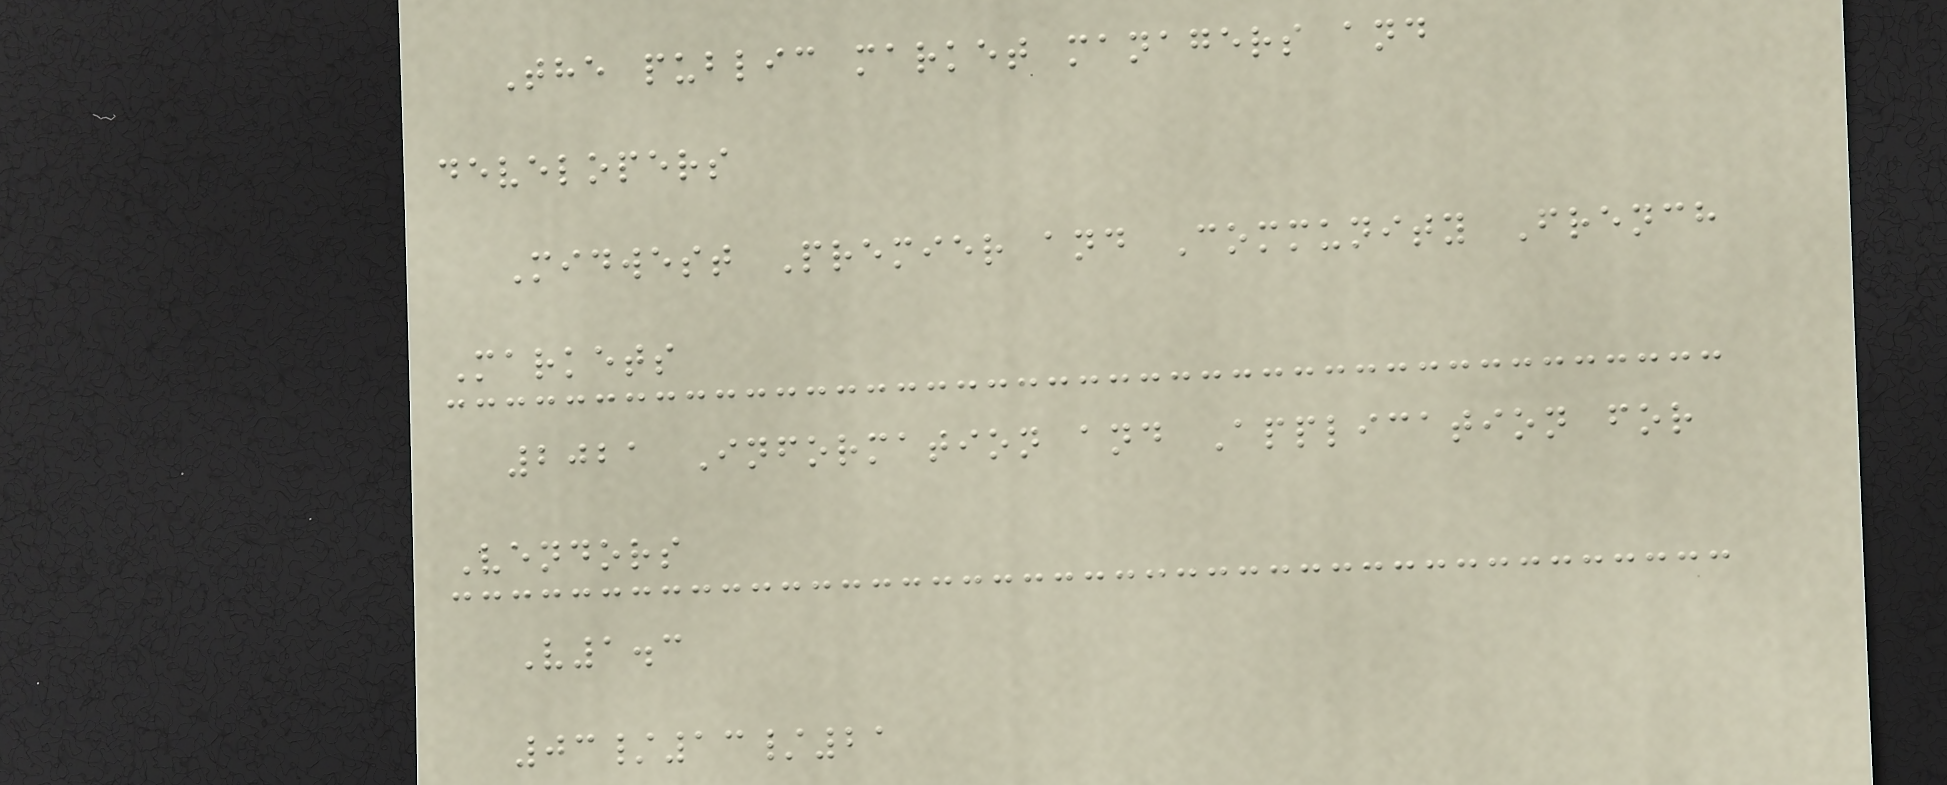The public market managers and
developers
Midwest Premier and Community French
Markets
2021 Information and Application for
Vendors
V1.3
03/13/21
